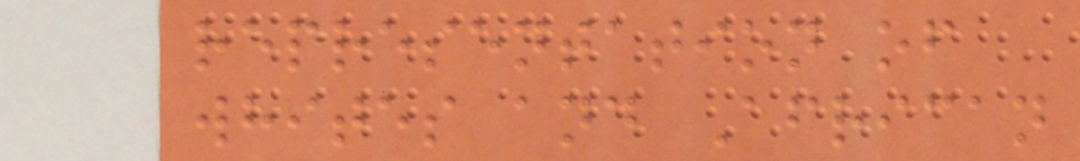representation of
whites and African
